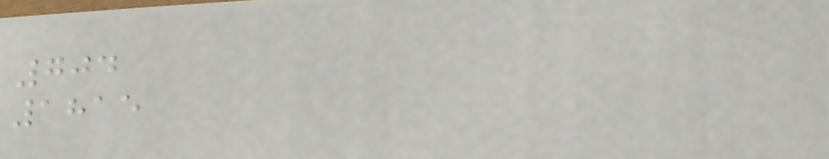704
1815
